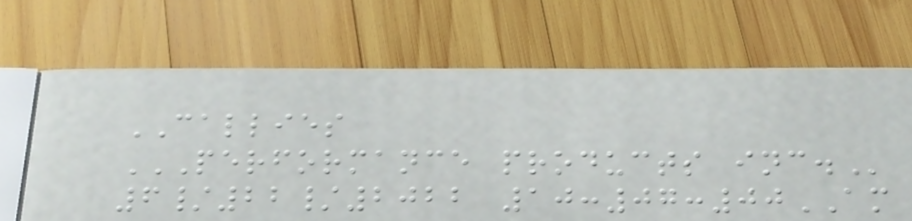CALLIES
PERFORMANCE PRODUCTS INC.
6/22/2022 10:07:00AM
